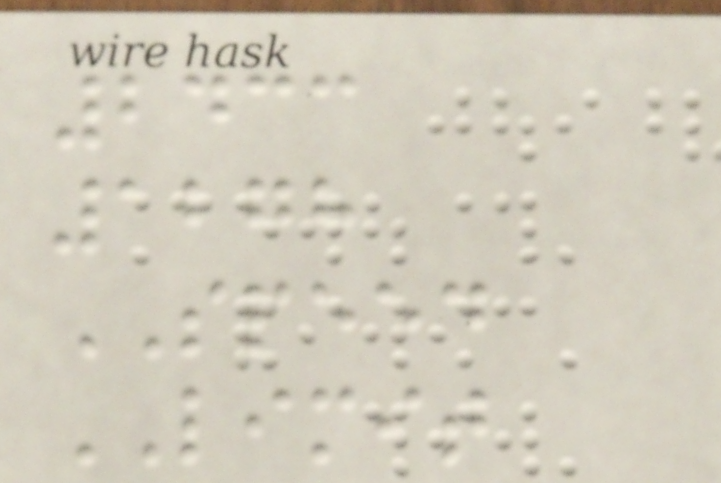2433
1278
SPEED
LIMIT
